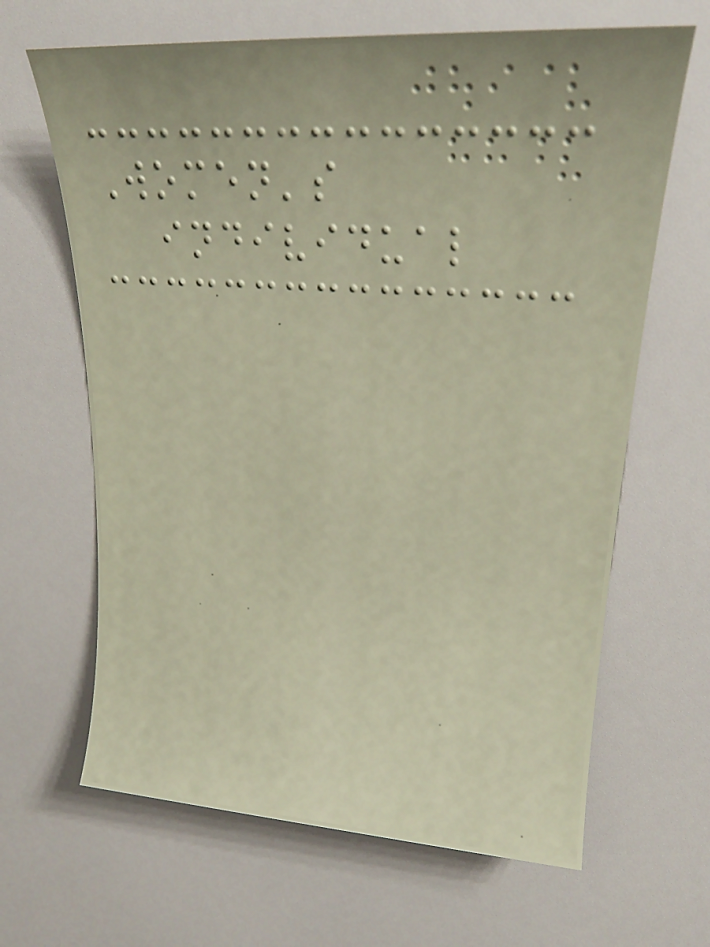Women's
individual
